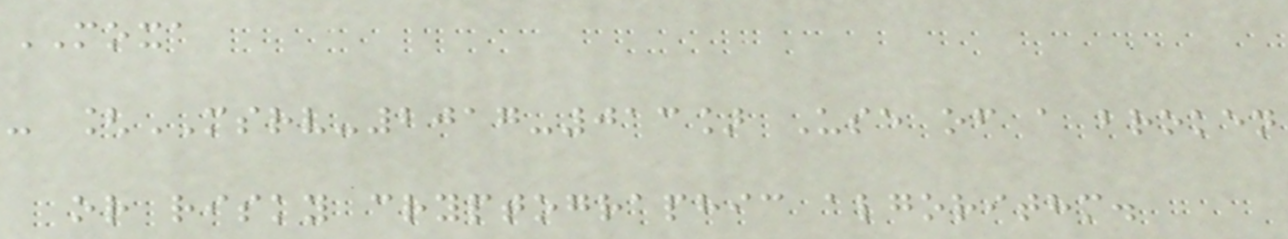MOXA
- [MSRV-2017-013] Use of a broken
or risky cryptographic algorithm.
